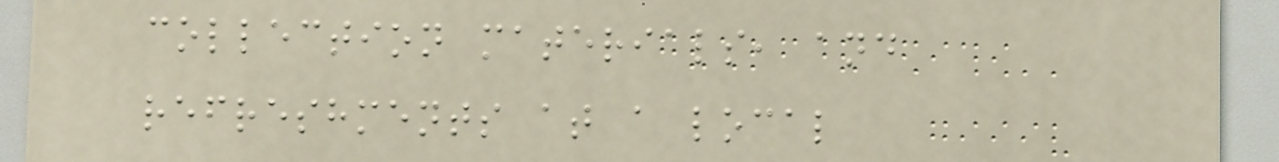collection materials, and
refreshments at a local
